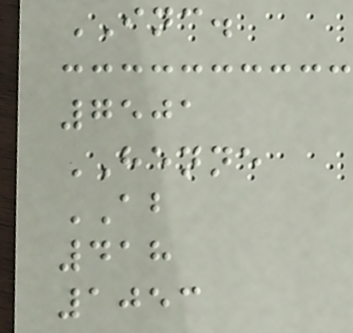INC.
7501
HENNE
AB
418
1053
